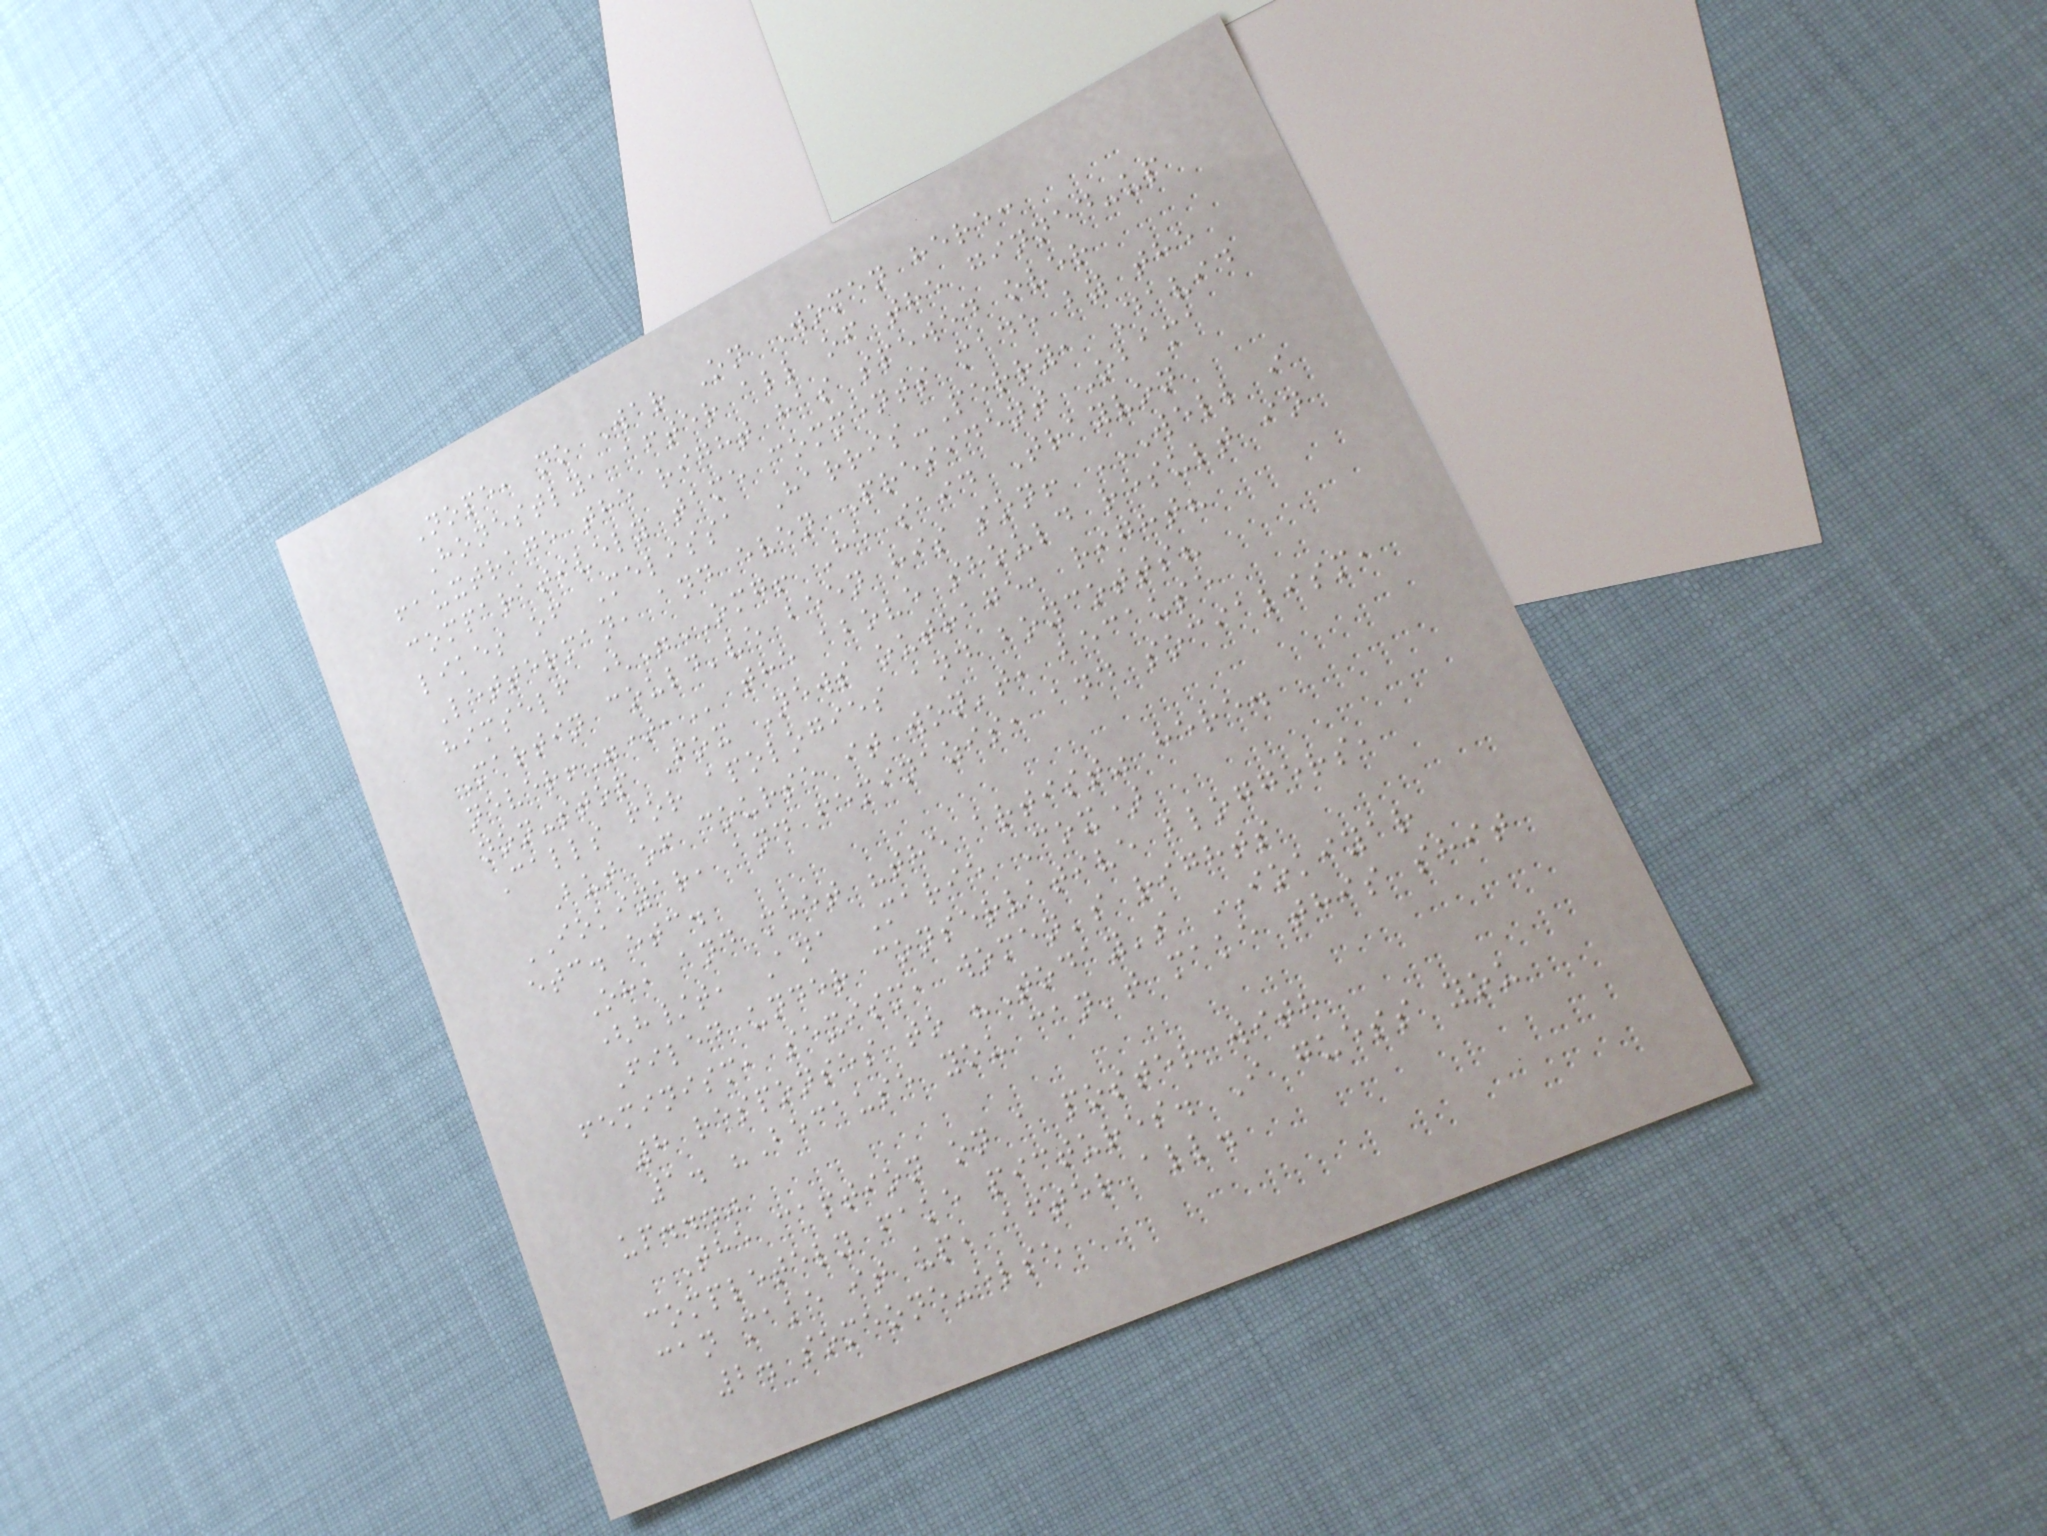Nope, no War On Women here:
Honestly, after all of the ginned-up
fauxtrage the right has spewed over
comparatively tame comments made by the
likes of Melissa Harris-Perry, David
Letterman, and even President Obama
himself ("OMG! He said Trayvon
Martin could've been his son! WELL I
NEVER!"), the above should result in
non-stop Fox News outrage, right?
Calls for apologies and boycotts?
But of course it won't, because
IOKIYAR, and feminazis, and socialism,
etc. etc.
Oh, and meet "the artist" here.
(h/t, Ana Marie Cox)
Filed under conservative bloggers,
feminism, sexism, women's rights
8 responses to "Today's IOKIYAR
1. "Because you can't make this shit
up..."
The caption on a poster with
completely fake pictures. I guess you
can make it up, after all.
2. someone-else
